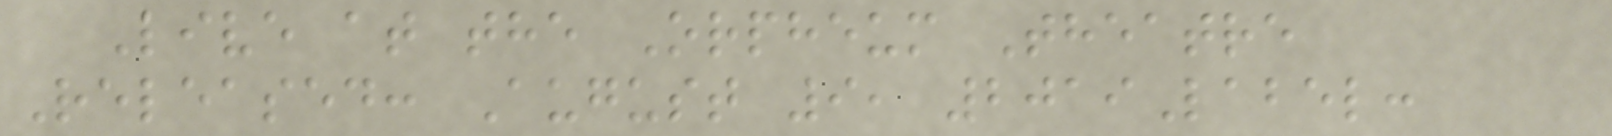Live at the Orpheum Theatre
Released: August 9, 2019Label:
